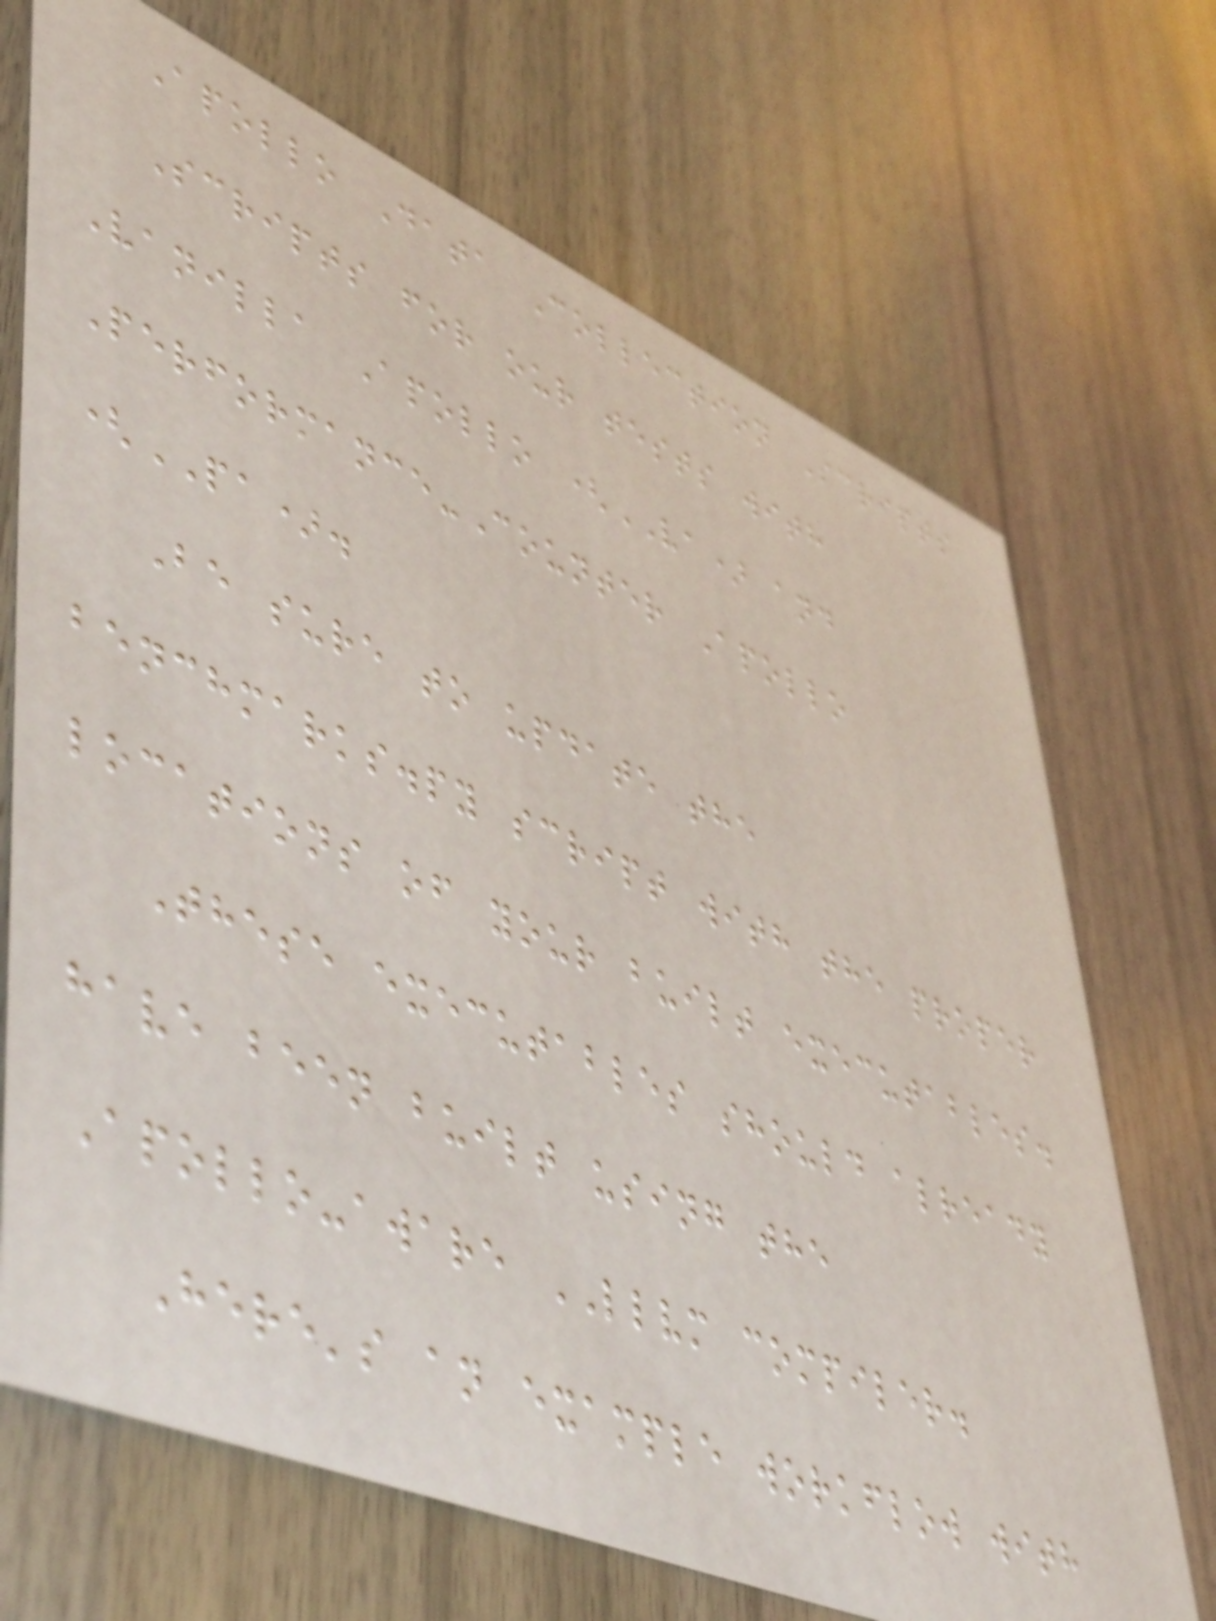Apollo Data Collection Scripts
Scripts for our tests with
Vanilla Apollo (VA) and
Performance-Counter Apollo
(PA).
Be sure to update the
benchmarks.py script with the proper
locations of your built executables.
These executables should already
have been built using the
Apollo-aware LLVM compiler.
Here's an example workflow with
